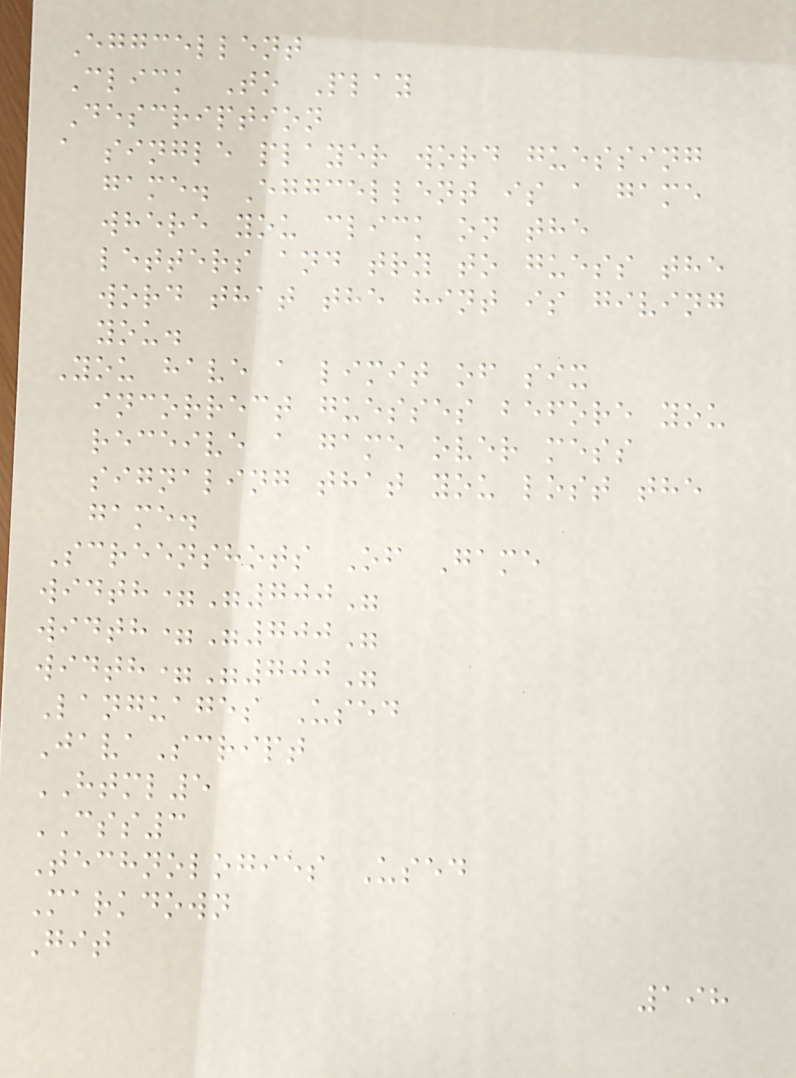Eggcellent
Click To Play
Description
a single player word guessing
game. Eggcellent is a game
where you click on the
letters and try to guess the
word that the hint is giving
you.
You have a limit of six
incorrect guesses before you
receive a game over mess
signaling that you lost the
game.
Screenshots Of Game
width="700"
width="700"
width="700"
Languages Used
JavaScript
HTML5
CSS3
Technologies Used
Markdown
Git
198
